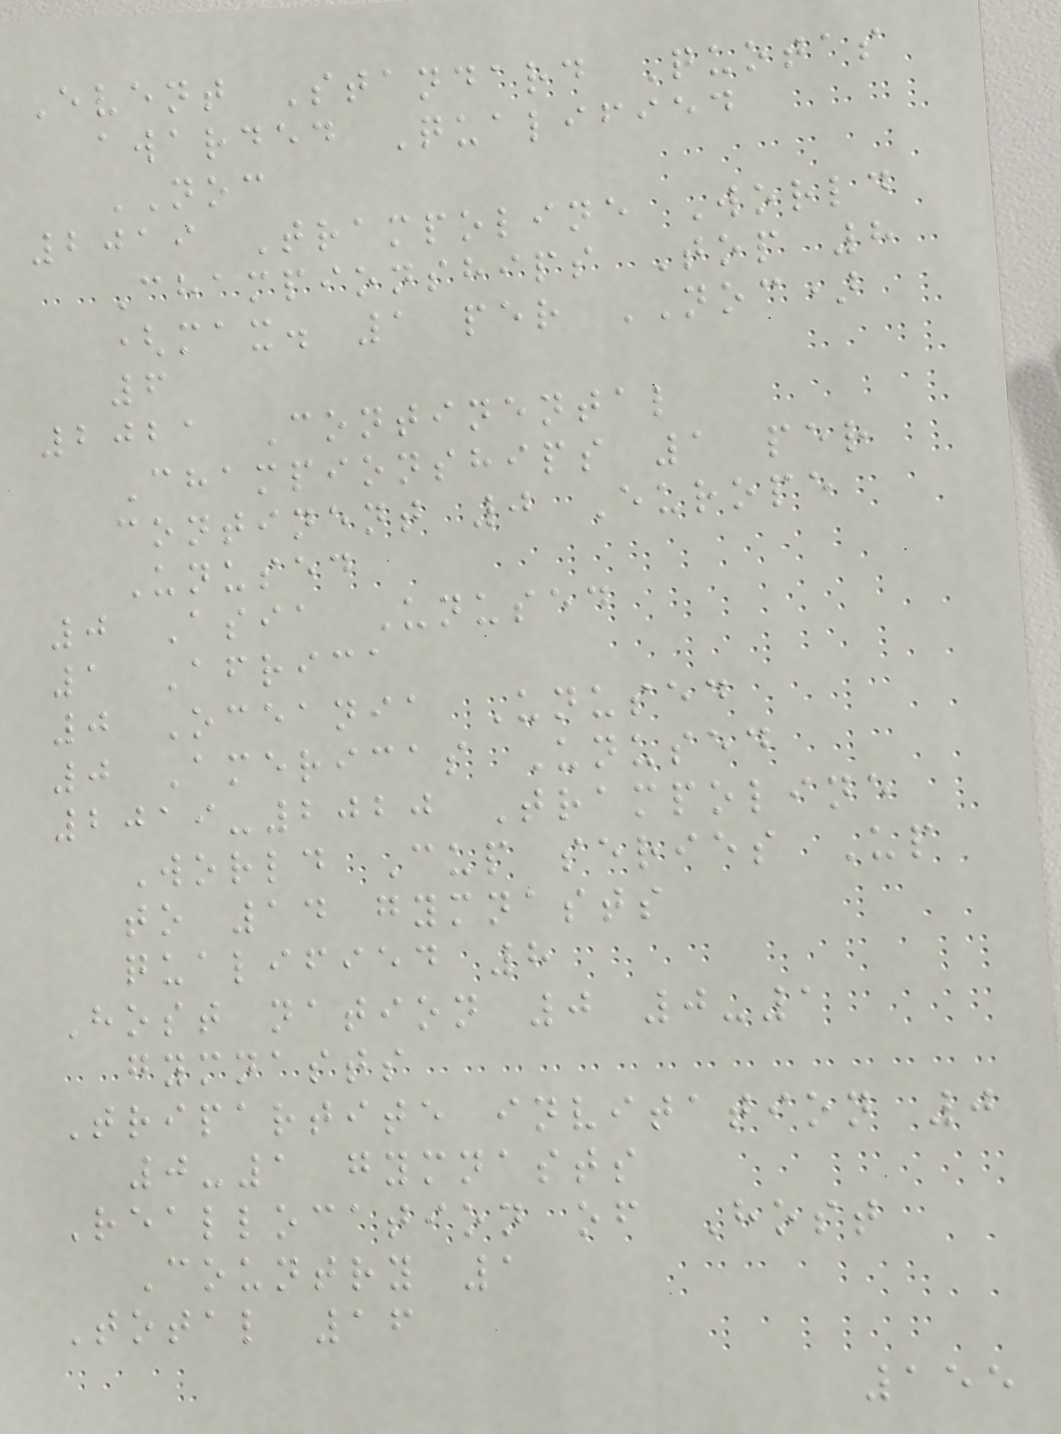Event Standard Quotas
awarded Qualified
NOC
2019 Trampoline World
Championships Top 8
(max. 1 per NOC)
6
2021 Continental
Championships 1 per
continent 0 Europe
Unused
0 Asia Unused
1 Africa
0 Oceania Unused
0 Americas Unused
2019-2020 Trampoline
World Cup series Up
to 14 gymnasts
qualified 8
Host nation 0 0-1
gymnasts
Tripartite invitation 0
0-1 gymnasts
Reallocation of Host
Country 1
Total 16
155
